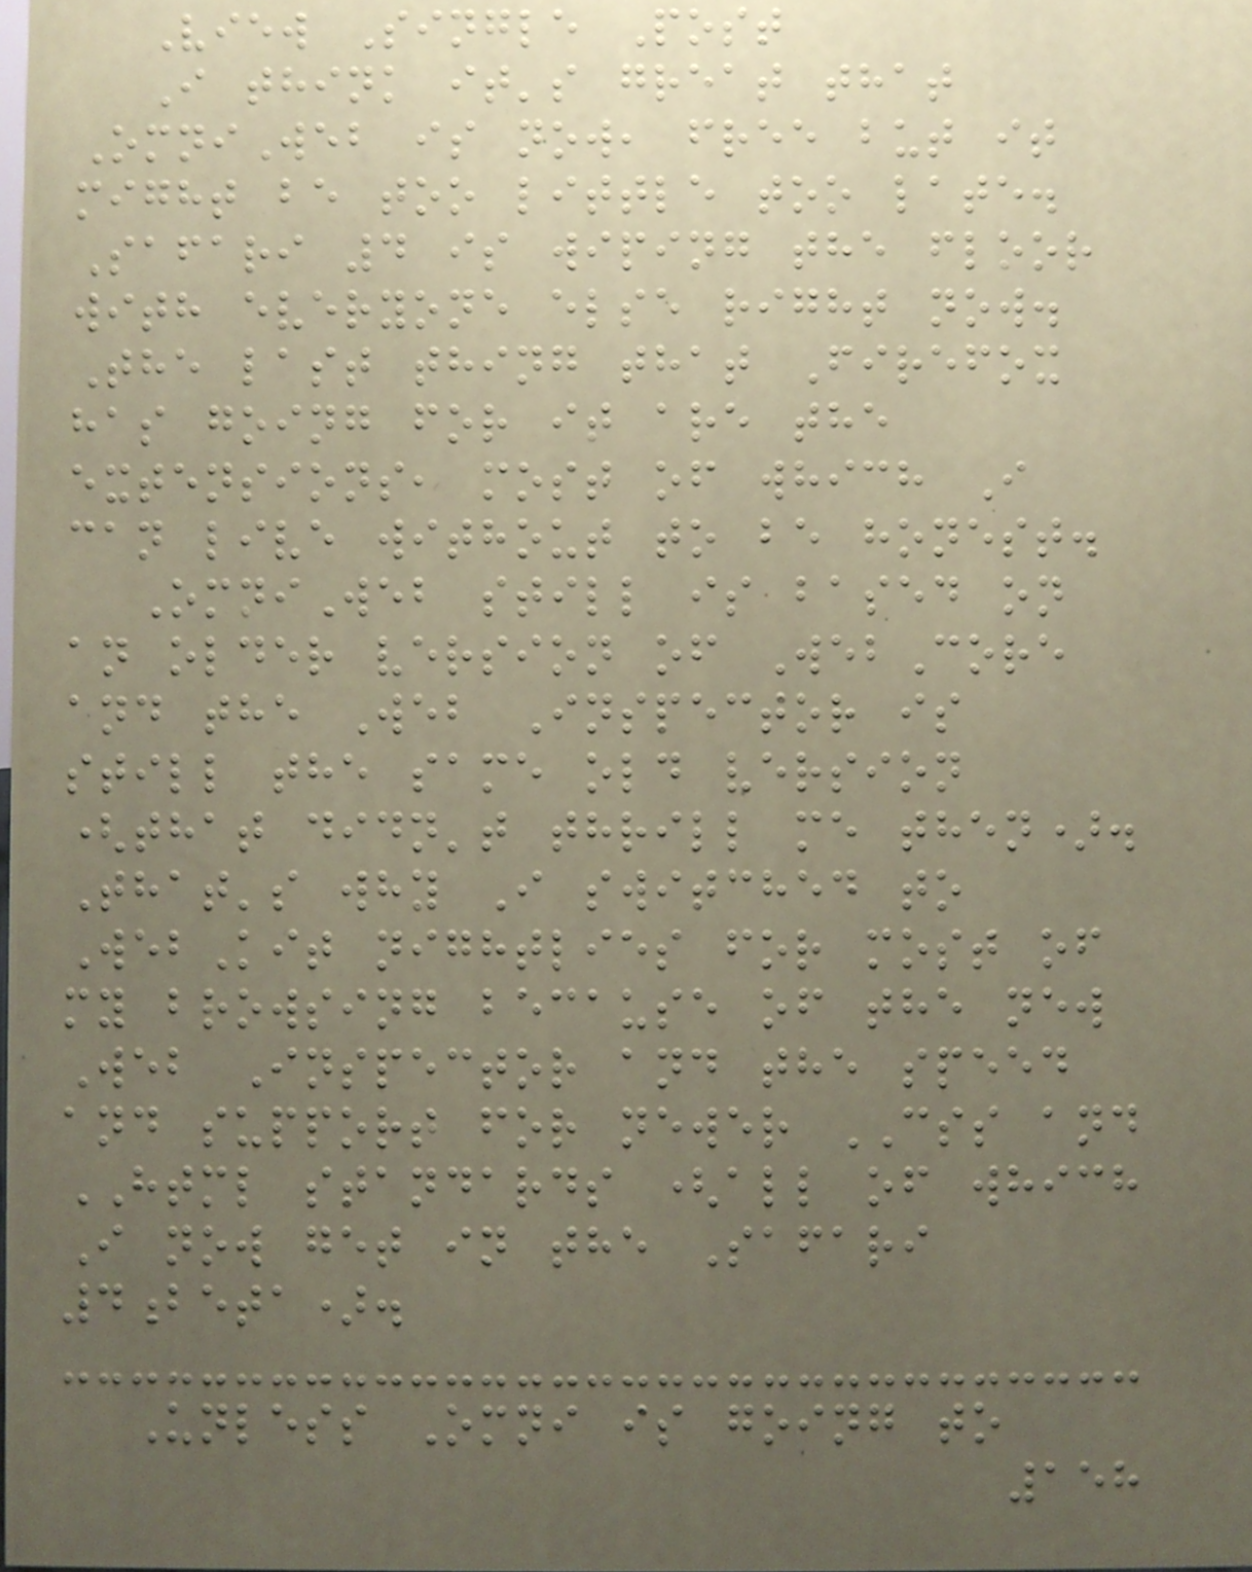View Single Post
I think it's great that
OmniWeb is now, free but it
might be too little too late.
Safari 4 is wiping the floor
with everyone else right now.
The last thing that Firefox
has going for it are the
extensions, most of which I
can live without to be honest.
OmniWeb still is based on
an older version of WebCore
and the Web Inspector is
still the same old version
(that didn't thrill me then).
That's why I switched to
WebKit nightlies for most of
my browsing because of the new
Web Inspector and the speed
and support for newer CSS and
HTML standards (all of which
I now get in the Safari
4beta).
Unless Omni is going to
158
